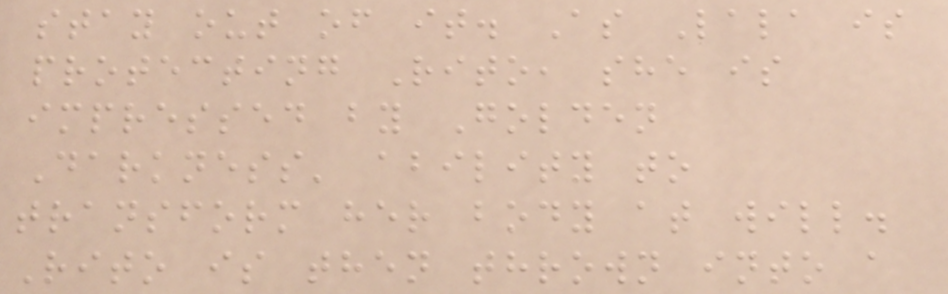stay out of it. As Lala is
protecting Rito, she is
impressed by Golden
Darkness' ability to
transform her body at will.
Rito is then thrown into a
